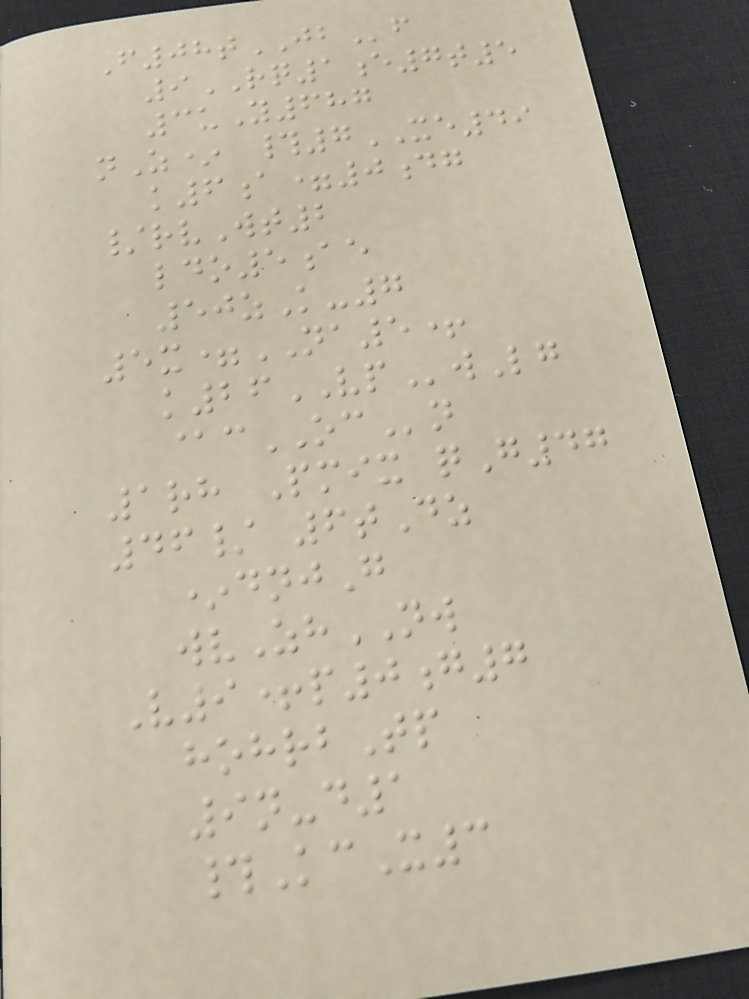F08tJBf
9RQ1e7t5
3uY687
nZ* #7XE49
k6a=0dg
/rvWt2
ldo5ae
50zK-7
5x=NA5+
k26VPwLg
@cOCn
1rh Pmix qG47
46/ 6tDz
*dnjG
wvZhNW
V9+p0g7
hohrbTp
9n-d1
#KcX3
